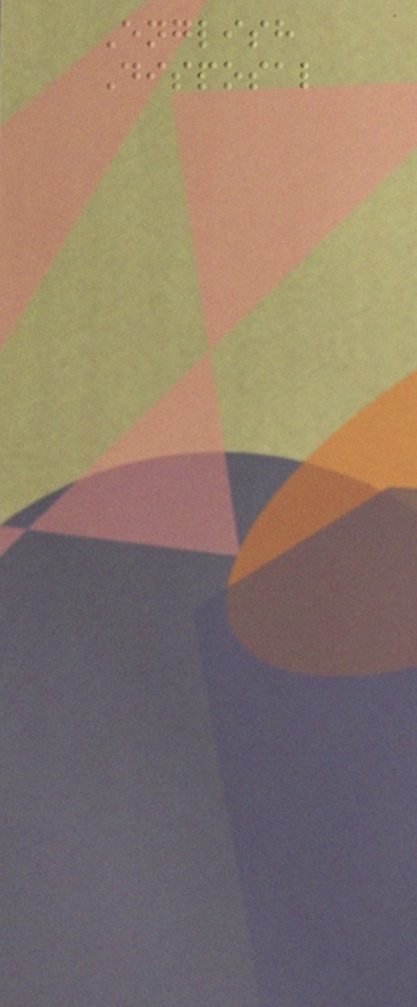English
Disposal
